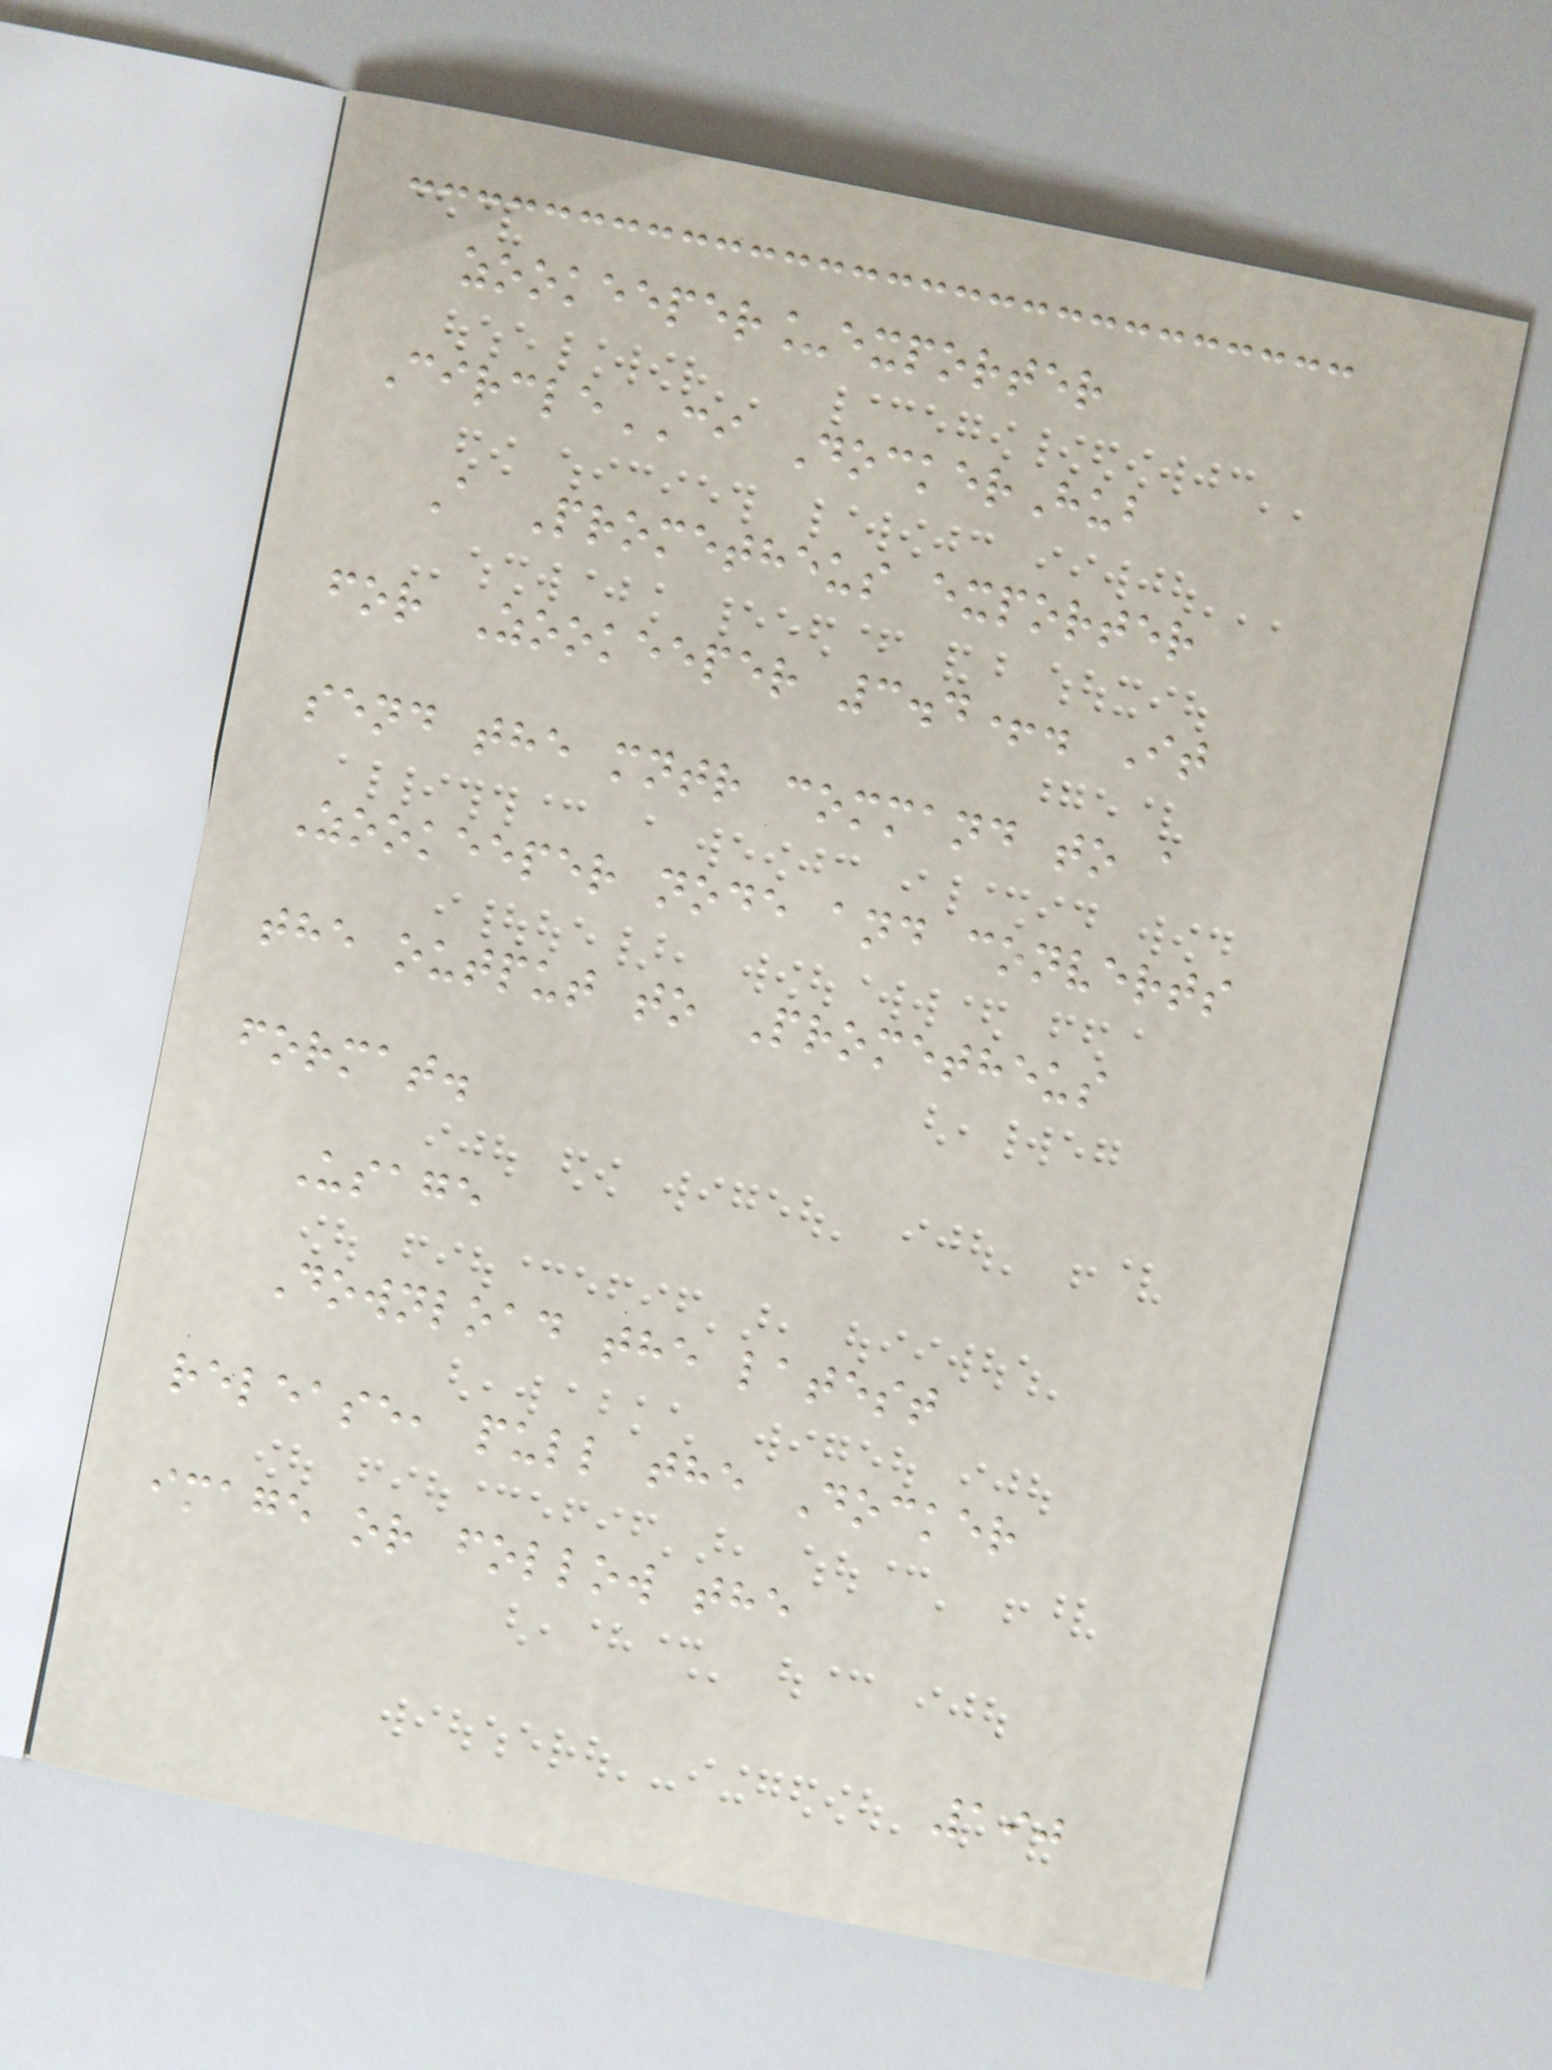zookeeper_exporter
CircleCI DockerHub
A Prometheus exporter
for Zookeeper 3.4+. It
send the mntr command to a
Zookeeper node and converts
the output to Prometheus
format.
Usage
Download the latest
release, pull the Docker
image or follow the
190
